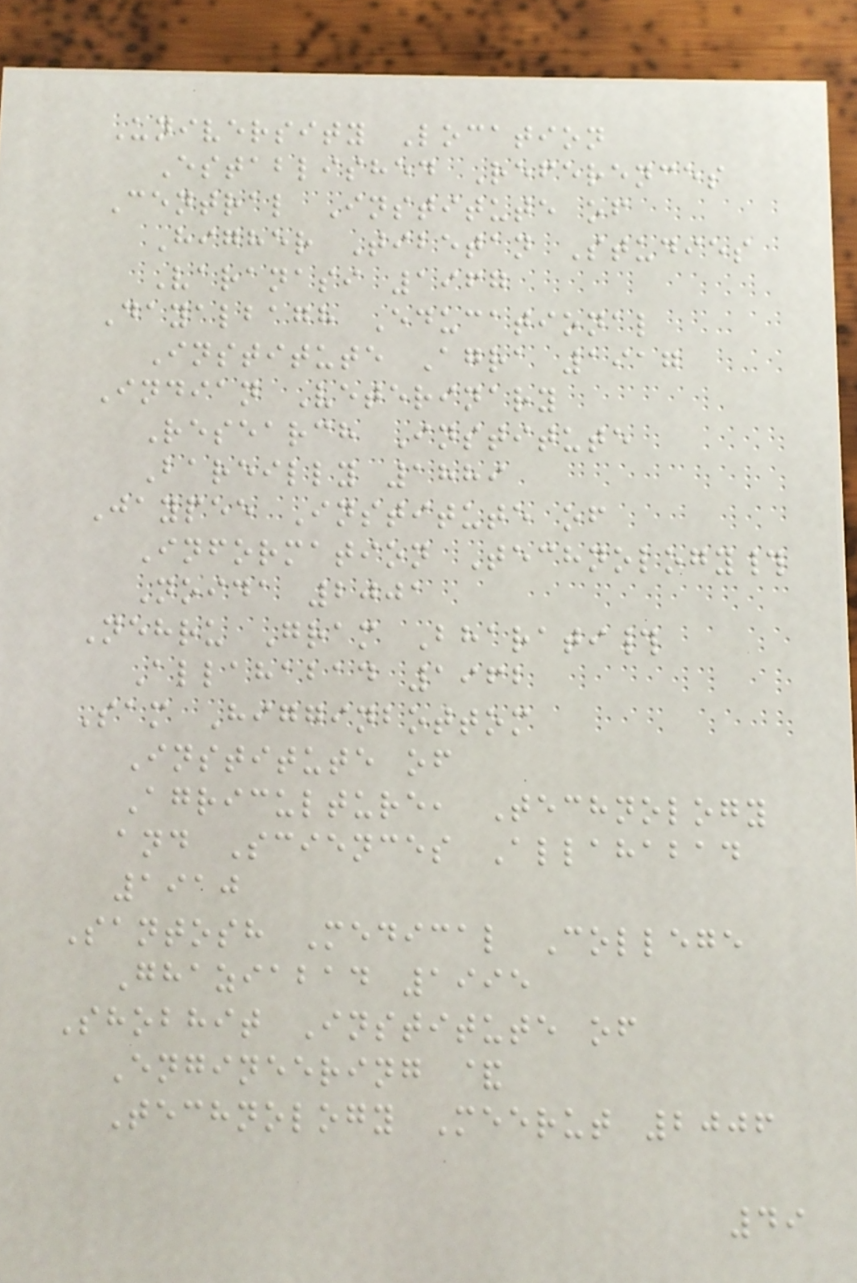University Location
Established References
Central Institute of
Higher Tibetan Studies
Varanasi 1967
Dayalbagh Educational
Institute Agra 1917
Indian Veterinary
Research Institute
Bareilly 1889
Jaypee Institute of
Information Technology#
Noida 2001
Nehru Gram Bharati#
Allahabad 1962
Sam Higginbottom
Institute of
Agriculture, Technology
and Sciences Allahabad
1910
Santosh Medical College
Ghaziabad 1995
Shobhit Institute of
Engineering &
Technology Meerut 2006
49
